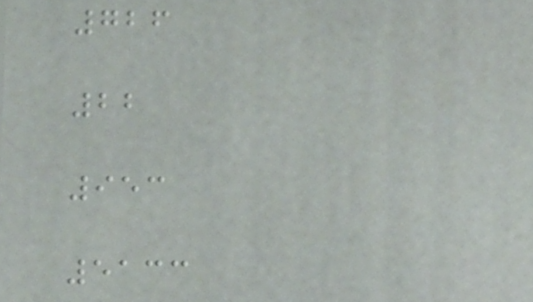726
22
953
5133
